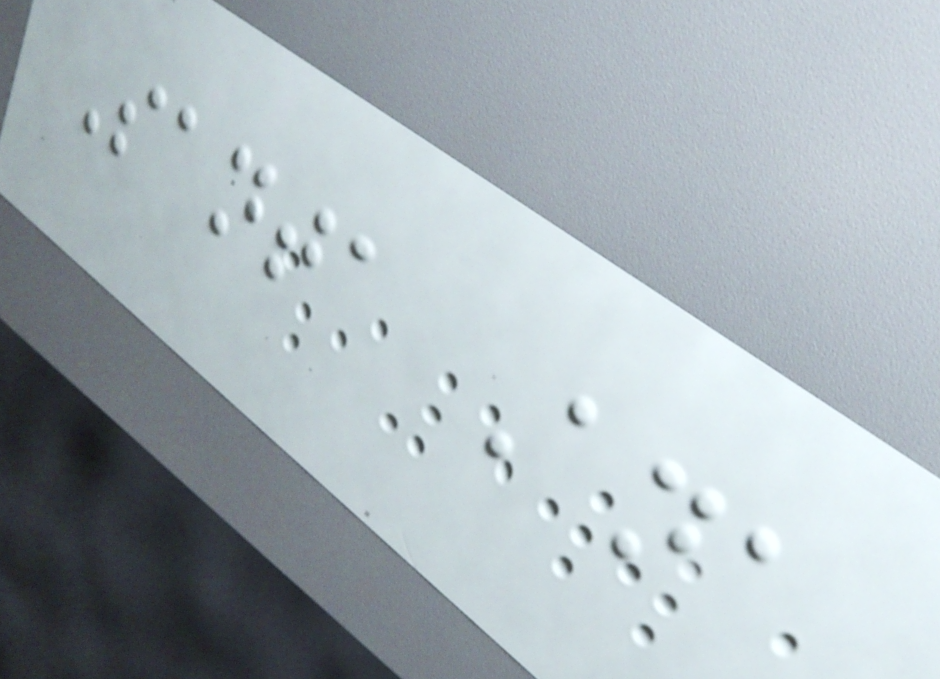Santa Ana
